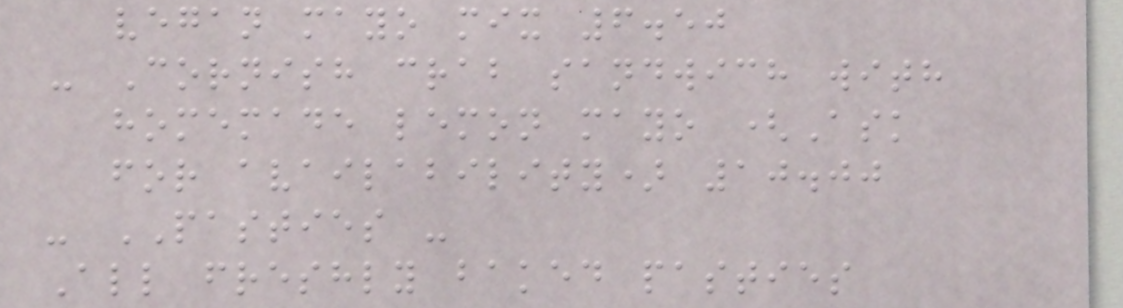vegan mayo mix 6.50
- Cornish crab sandwich with
homemade lemon mayo (Ask
for availability) 10.00
- PASTIES -
All freshly baked pasties
